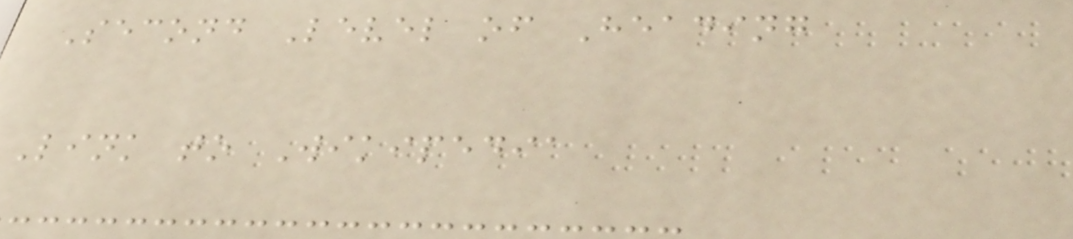Second Level of Heading
Link to Wikipedia
